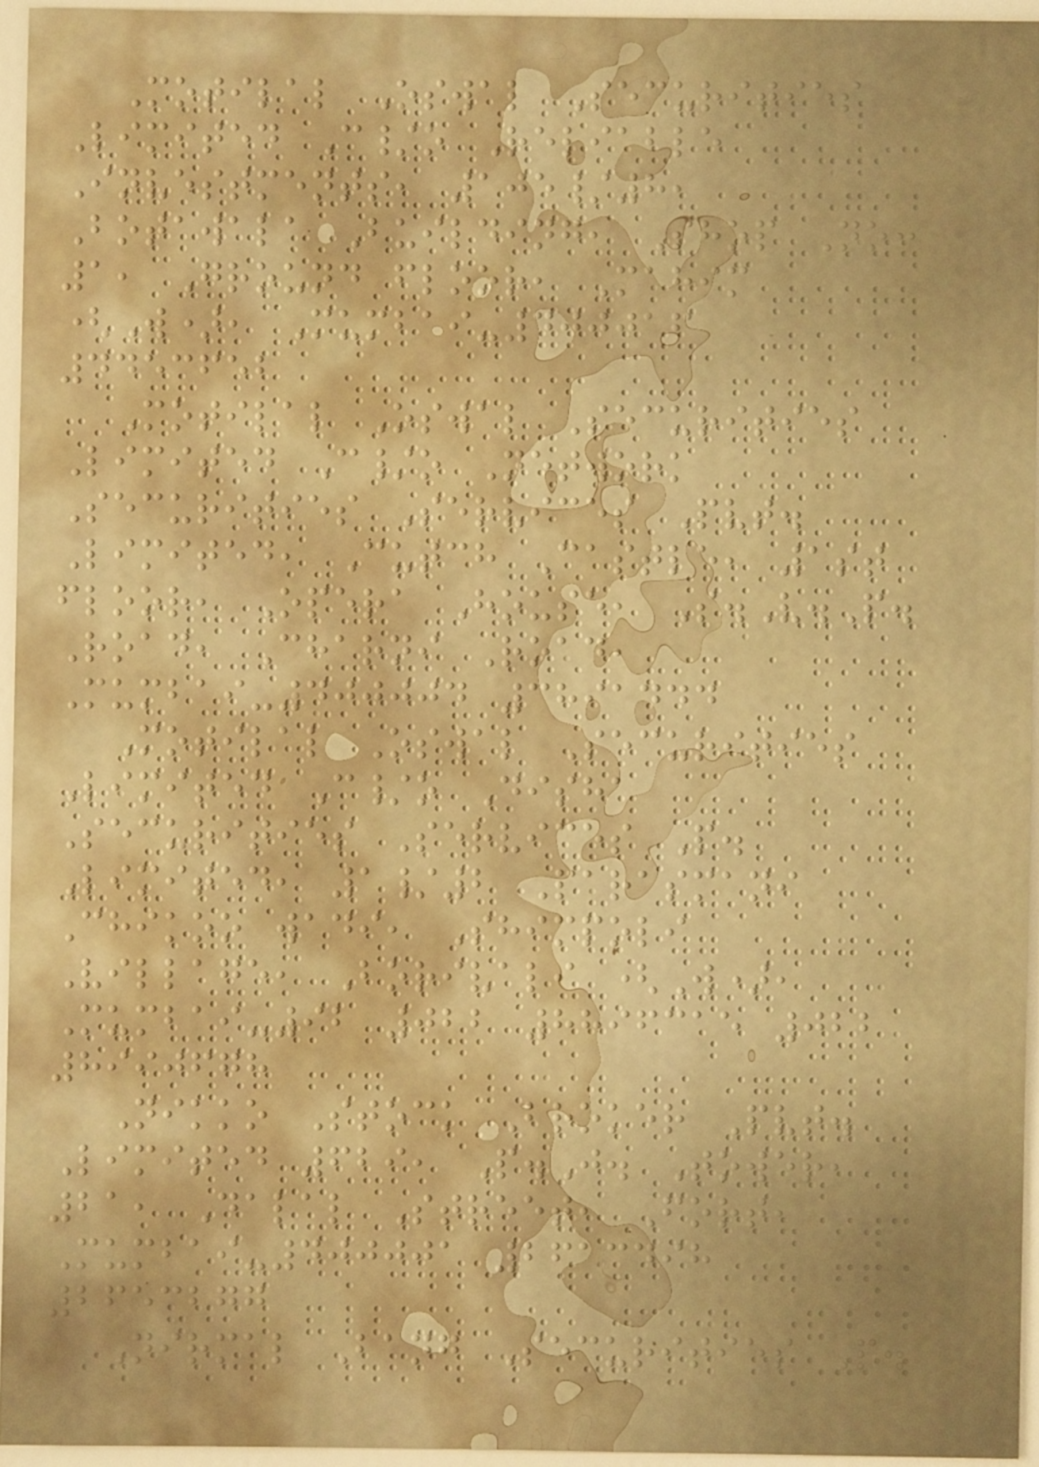Motilal Oswal Securities
Limited C/o Reliable
Investments, 105/8,
Botawala Building, Shop No:
1, Ground floor, Mahim
(W), Mumbai-400016
4453652
Motilal Oswal Securities
Limited C/o Network
Securities Services Pvt.
Limited, Cutch Castle, 1st
floor, Opera House, S.V.P.
Road, Charni Road,
Mumbai-400004 3891444
Motilal Oswal Securities
Limited C/o Disha
Securities Services P.
Limited, 1/2 Parasmani
Chikoo wadi, Shimpoli
Village, Borivali (W),
Mumbai-92 022 8896315 022
8990678
Nikko Stock Broker Pvt.
Limited 629, P.J. Tower,
21, Dalal Street, Fort,
Mumbai-400001 2613498
2653277
Nirmal Bang Securities P.
